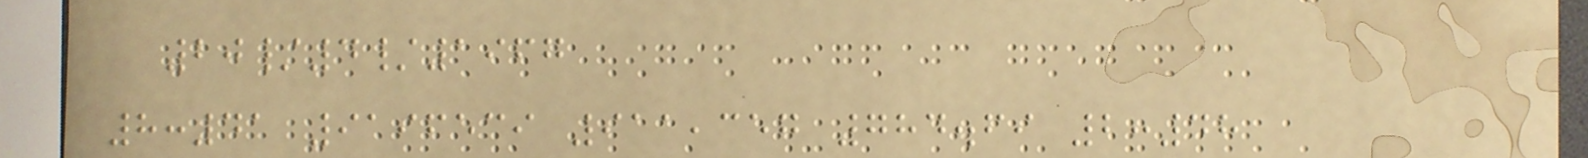20/4/1967
8:41 9196539 911,357 784.69 2:48
